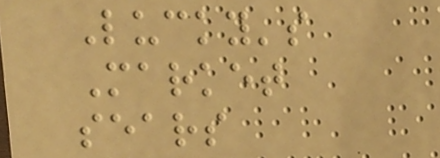Lucky's
Market
sears
